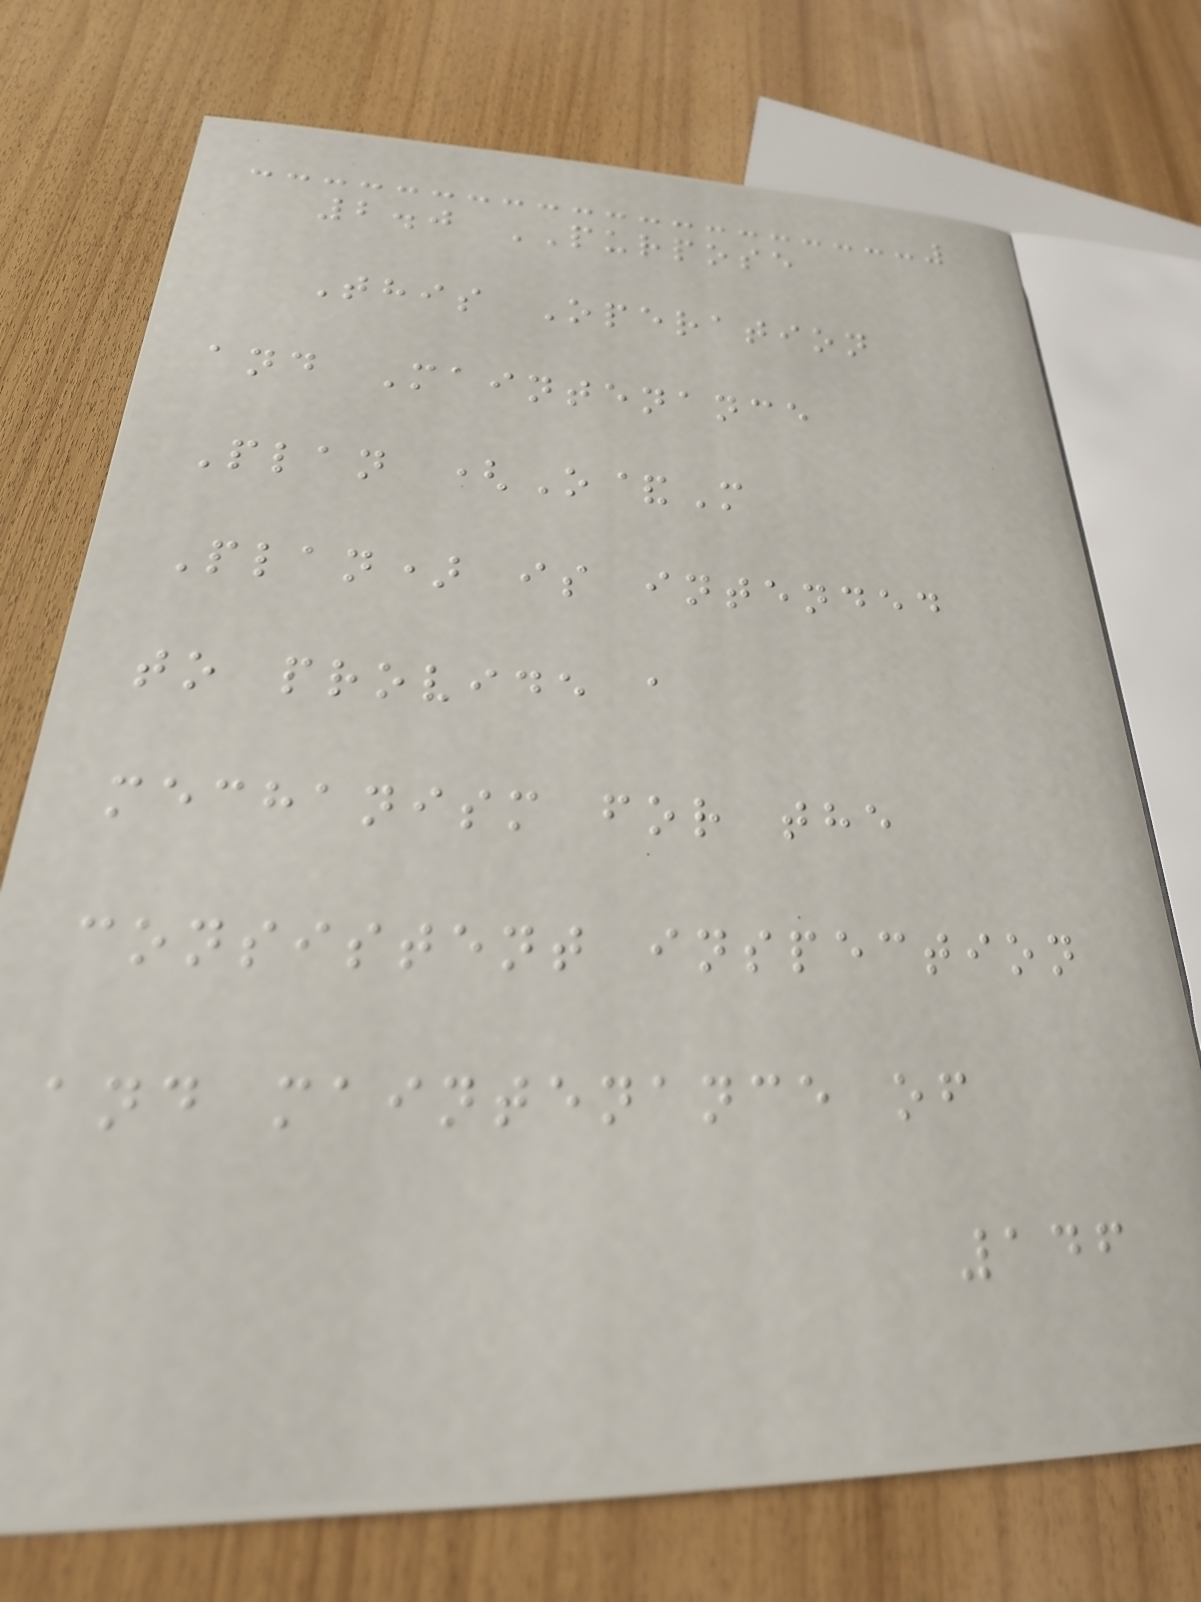2.0 PURPOSE
This Operation
and Maintenance
Plan (O&M
Plan) is intended
to provide a
mechanism for the
consistent inspection
and maintenance of
146
